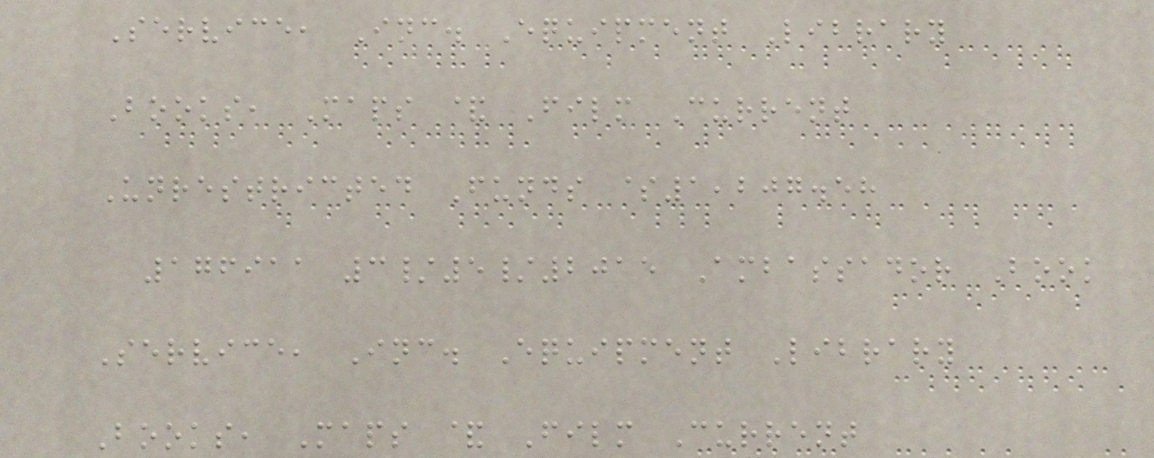Service, Inc. Equipment Library
Books, Maps & Film Current
Unrestricted Funds $1,207.58
176911 3/5/2015 Ambassador Book
Service, Inc. Equipment Library
Books, Maps & Film Current
